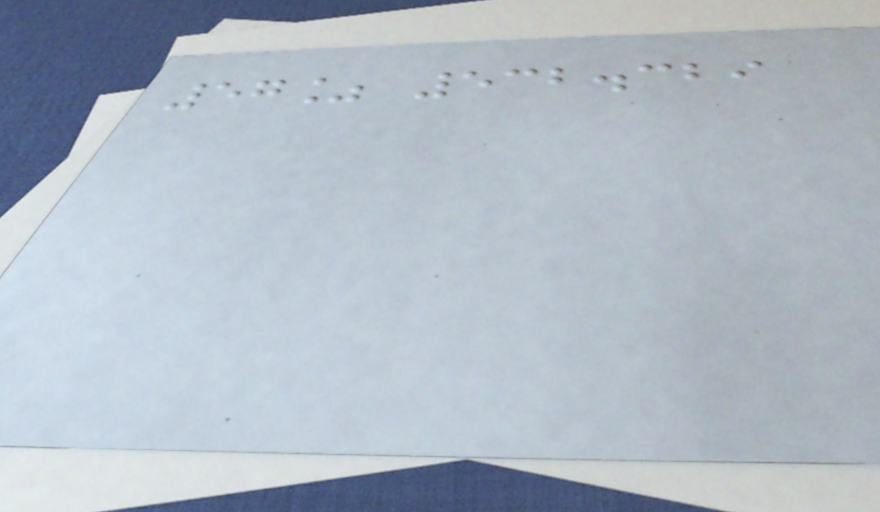57% 532.329
